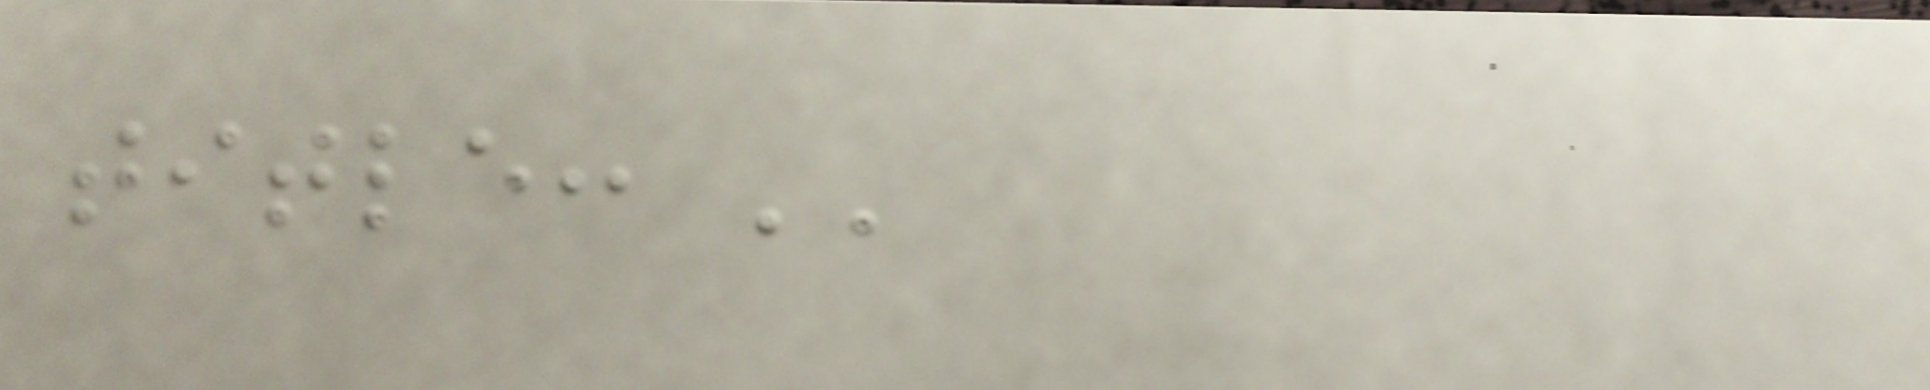title: ''
